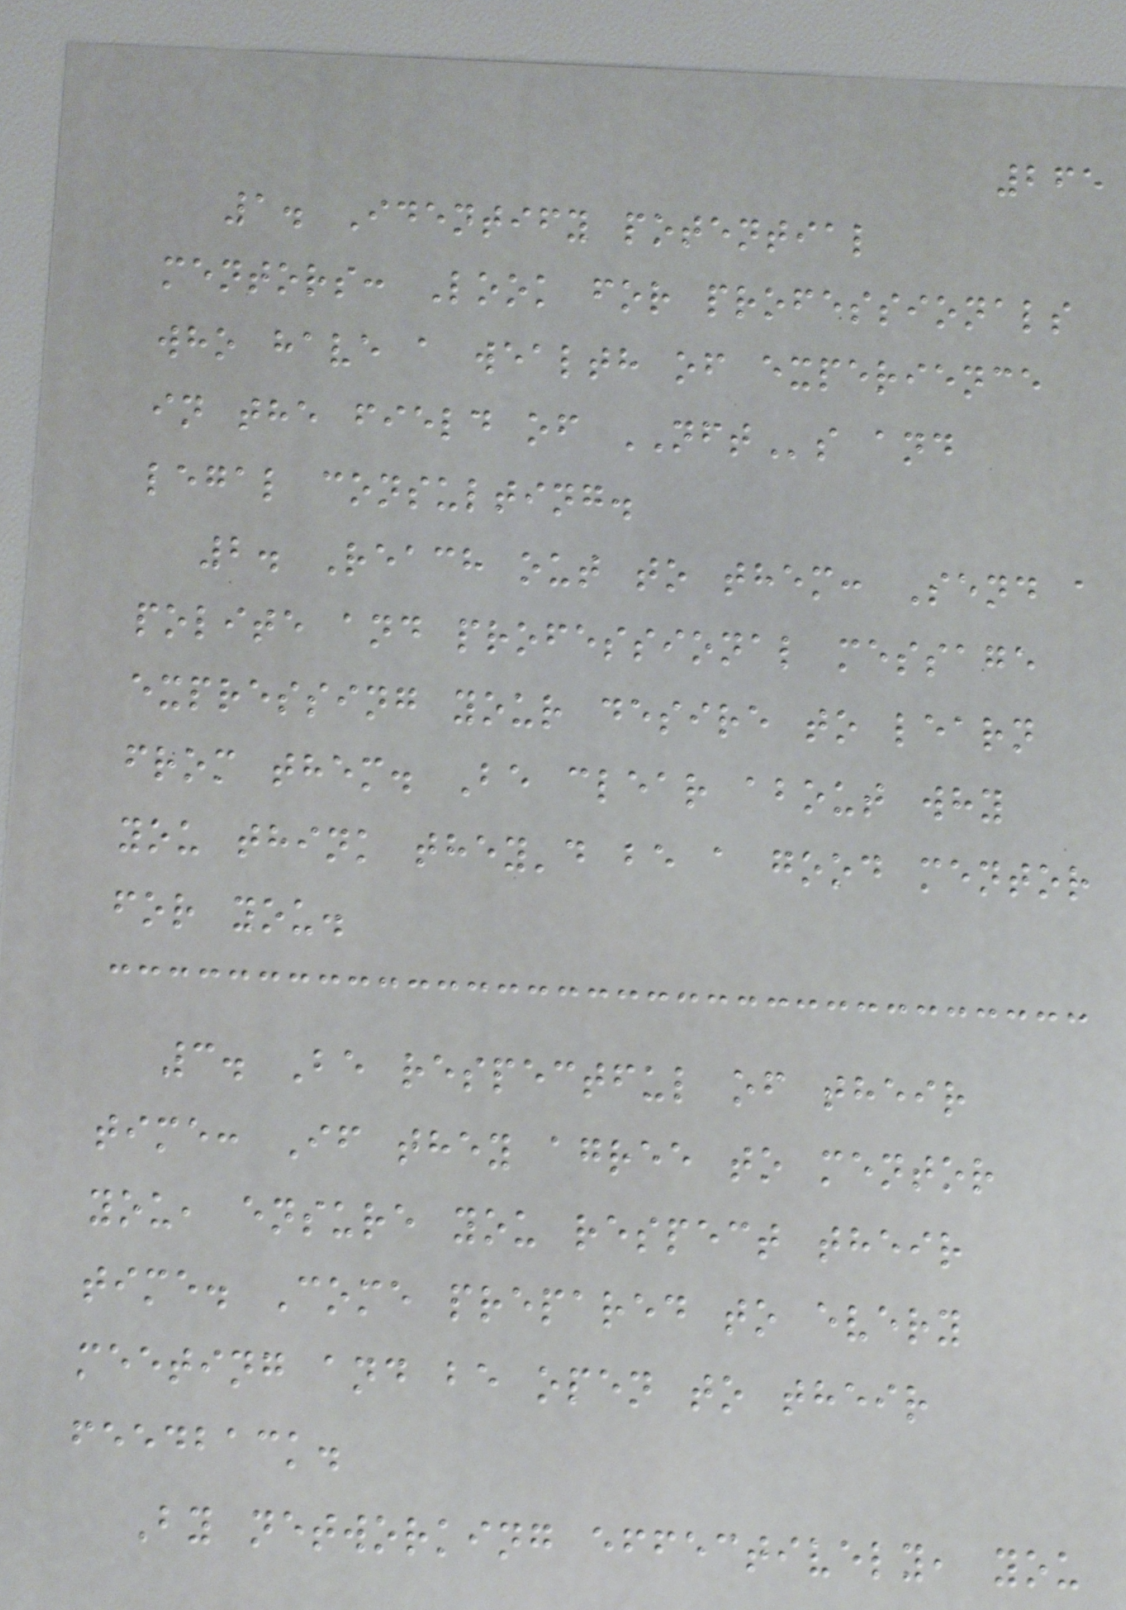265
1. Identify potential
mentors: Look for professionals
who have a wealth of experience
in the field of NFTs and
legal consulting.
2. Reach out to them: Send a
polite and professional message
expressing your desire to learn
from them. Be clear about why
you think they'd be a good mentor
for you.
3. Be respectful of their
time: If they agree to mentor
you, ensure you respect their
time. Come prepared to every
meeting and be open to their
feedback.
By networking effectively, you
